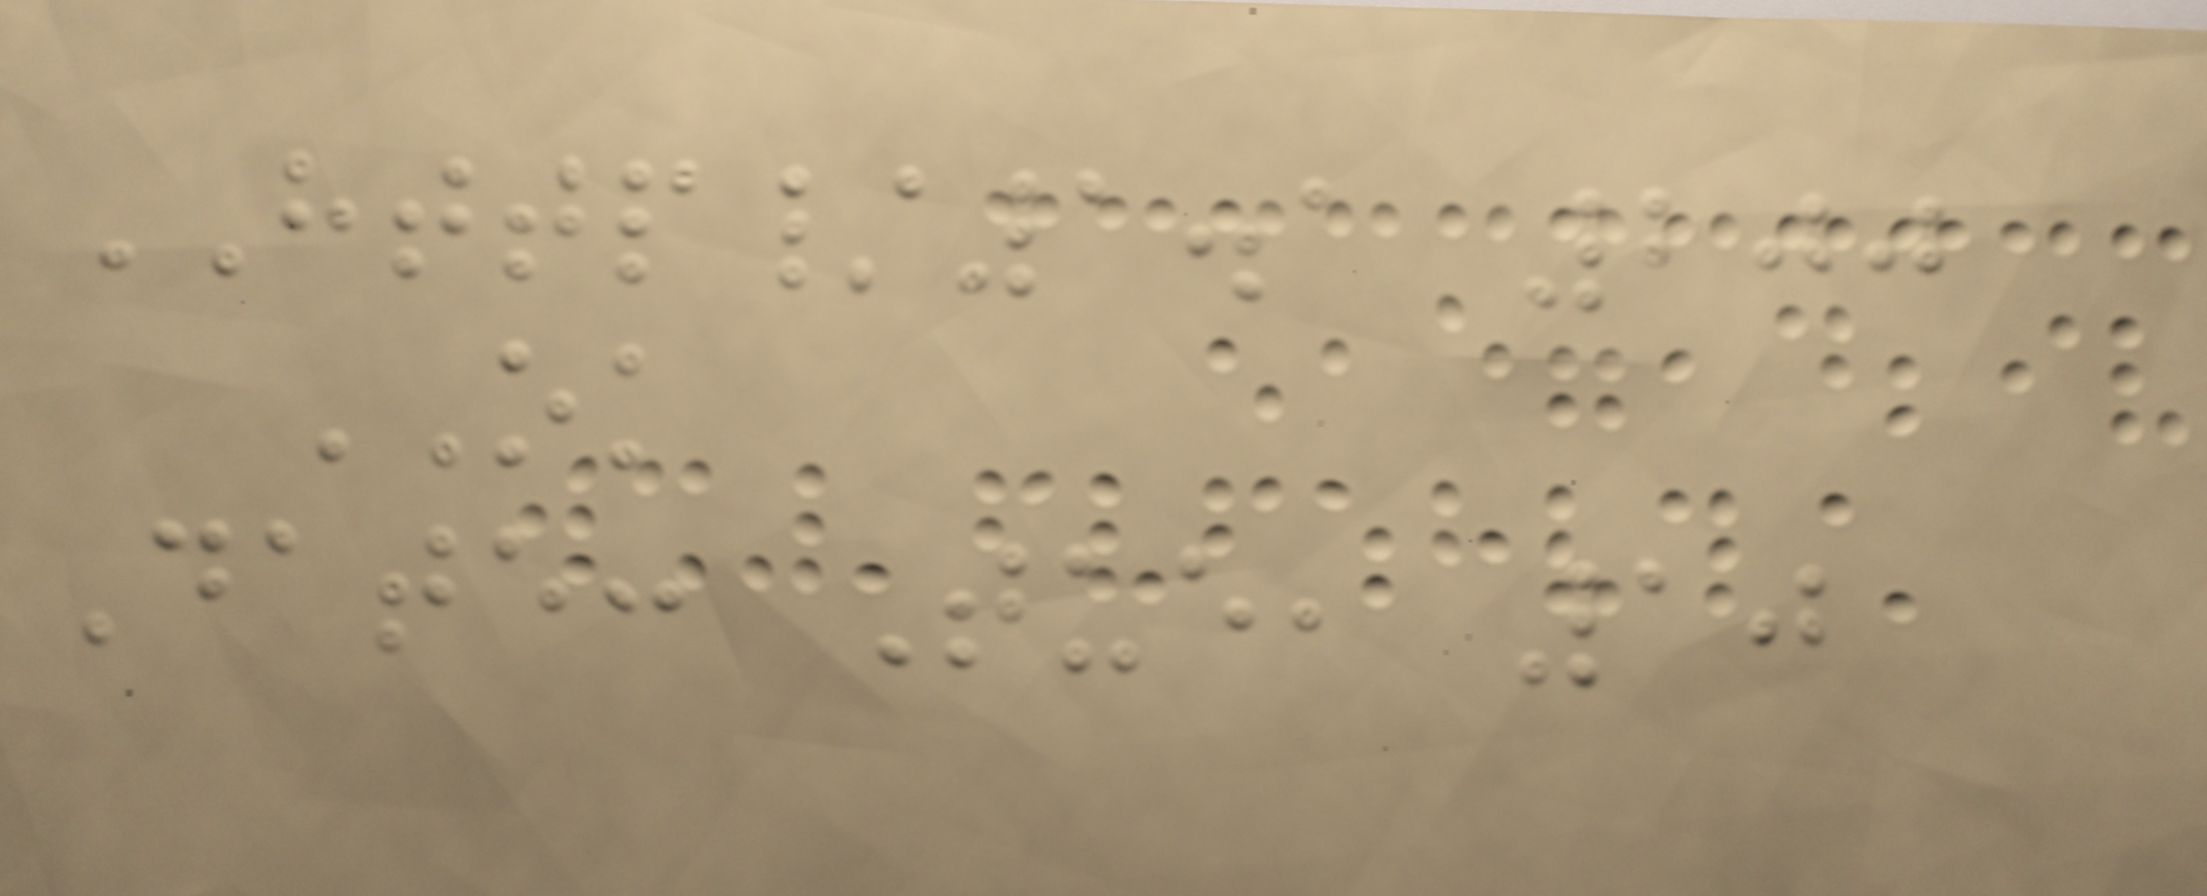HTTP/1.1 200
OK
Date: Tue, 10
